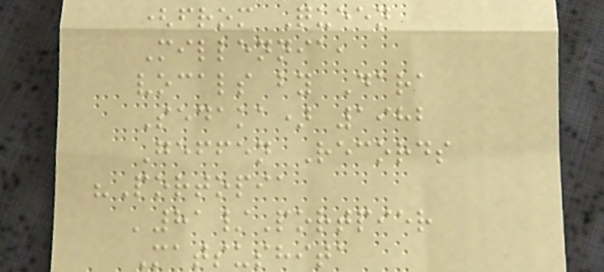(from Queen
Millennia,
vocals by Dara
Sedaka) 1982
Geffen Records
"Portopia
'81/Portpier
Matsushita
